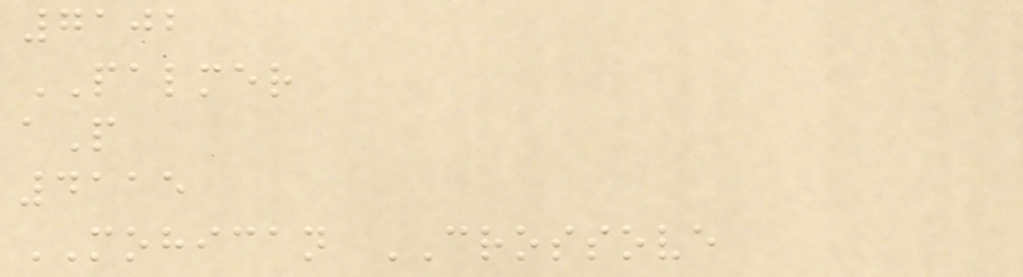7102
PALMER
aP
4115
MOHICAN CROSSOVE
